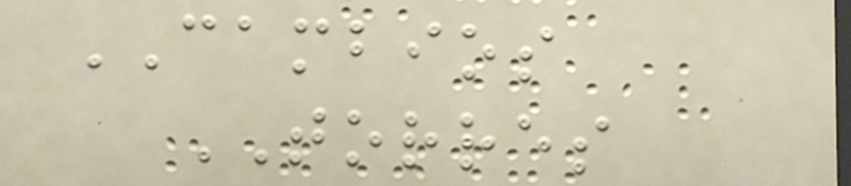CAMBIOS
TORRES
